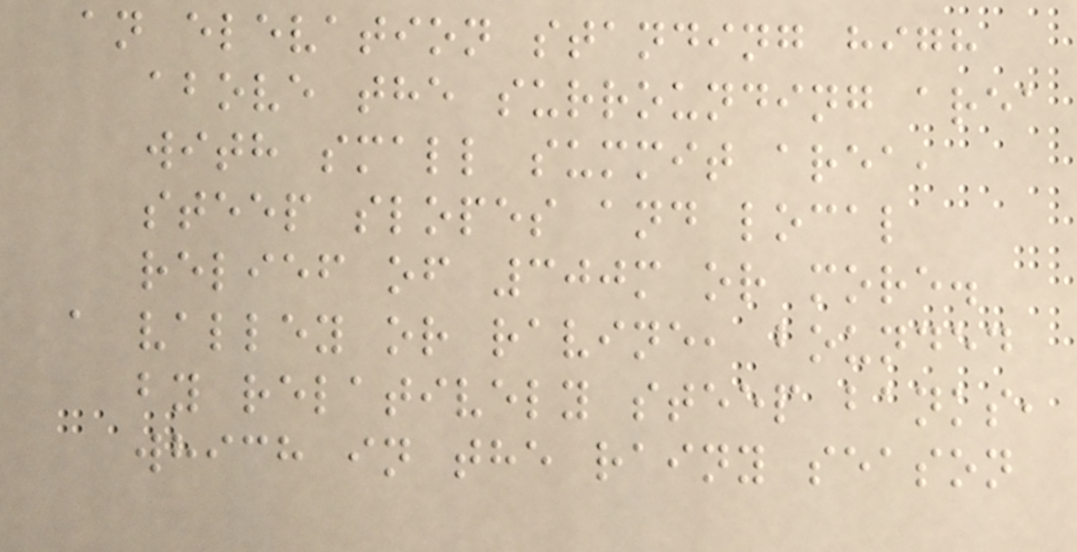an elevation standing high
above the surrounding area
with small summit area,
steep slopes and local
relief of 300m or more.
a valley or ravine, bounded
by relatively steep banks,
which in the rainy season
